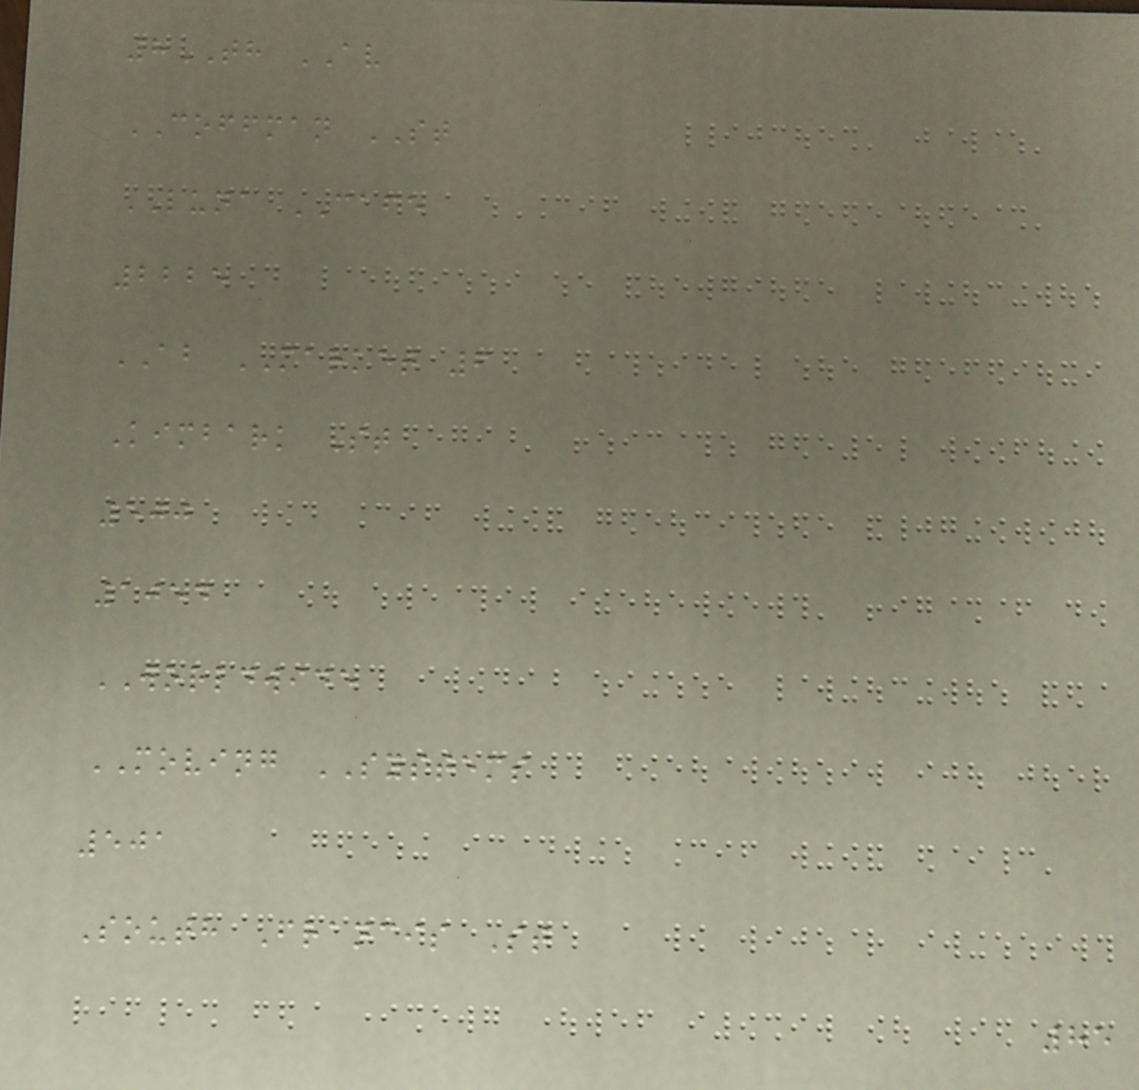8TH AV
COFFMAN ST
LUNA CAFE
2225
AB MARKET 6
Kimbark St
500
1054
WORLDWIDE
MOVING SYSTEMS
501
South Francis St
85
